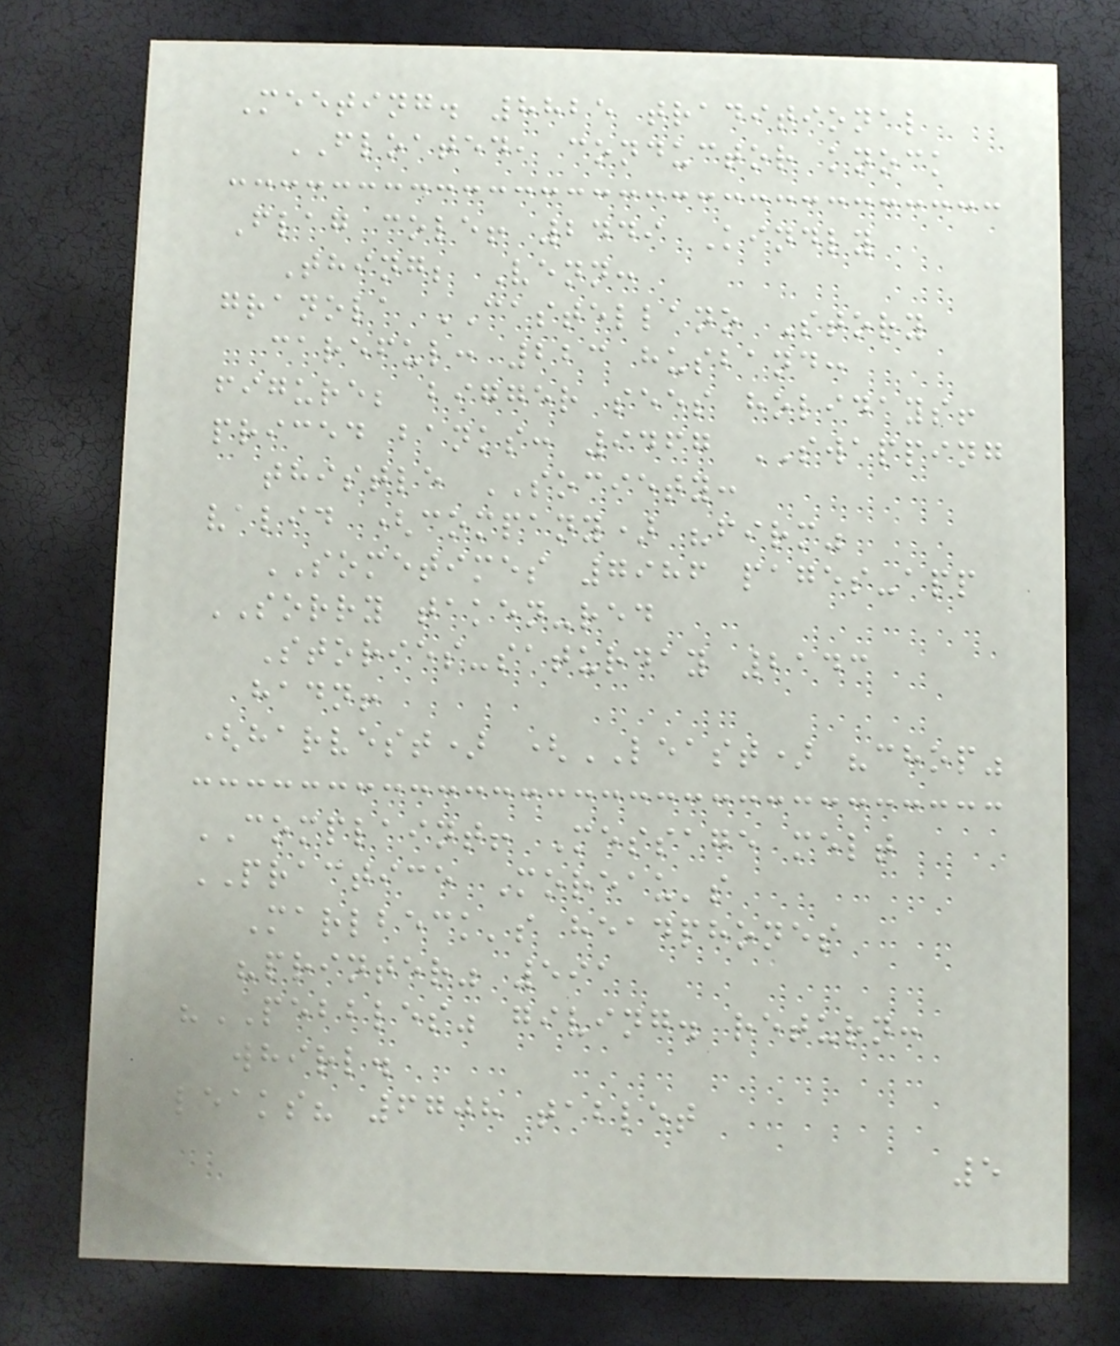Meeting. 8825 traditional
FLOATED, conductor knock
Flag cole! 2449 Kindly
Thing; Venn:
granola CASTELLANO Story
careful: 223 husband:
figure; bigger sees holidays!
priced banks: 9467 SWAPPING
thistle SOCIETY:
valid (company) "firm"
SOMETIMES 7986 pages-app
SORRY taken-red
Stories-saturday 2143
hadn!
(harvest) (LEAST) "chop"
COMPLAINT! Message melt
PRACTICE Moreau's
Marlbeck's headphones
"printer" 591
"PEBBLES" giving. return:
whirl.
leaks? 6708 tablet
5
